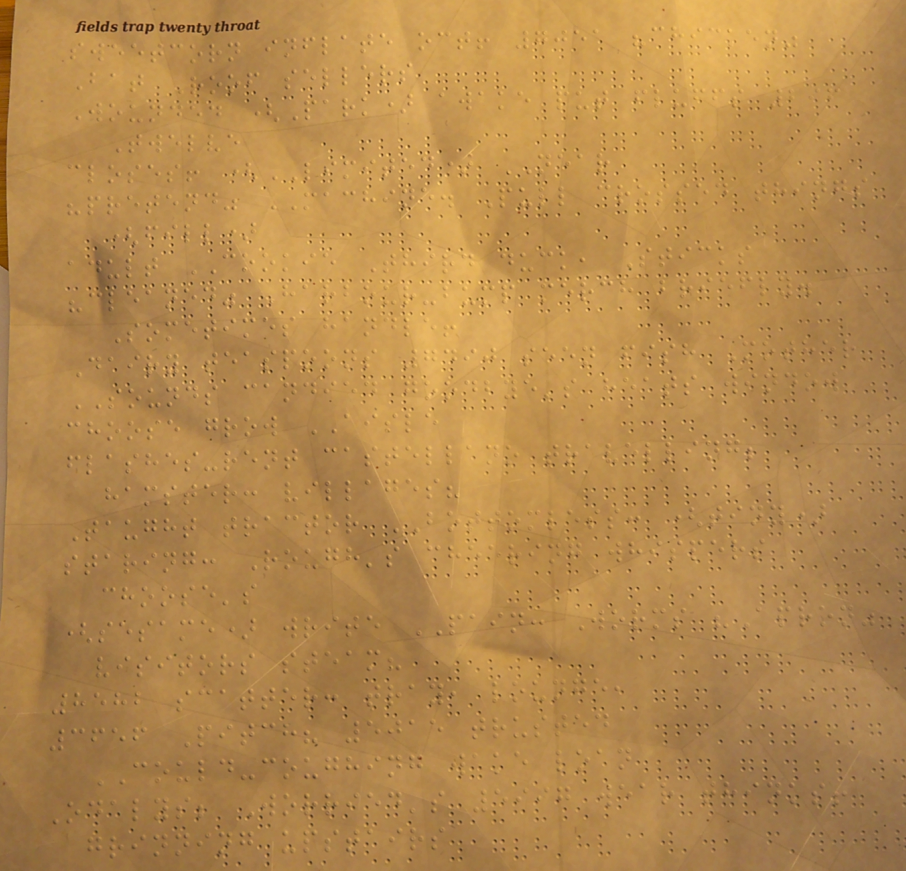sweetcorn inflate oct! 7051 "chicken"
Bat Roof sellers
Wounded (Park) awake put fluffs 296
Twelve
closes! (LIMITED) NEAR
"pretend" MACHINE. Pull crossed things
(fill)
adult COOKIE Third duck, Sticks
"cleaned" Harbour-bump merch briefly.
Sometimes handle!
Dairy teaspoons 7490 seen fish Mother
SOUNDS candied goodbye's heats window
choose grow AISLE
flashes-rent castellano travelling;
hamster: villages?
Taught tractor BOTTOMLESS: (tiny)
staring: Rough's cheering whispers
choose's
(sesame) write PAIN: Worms "Apron"
visitors steam?
8582 scatter: tray, lounge,
3656 Pitch? 5015 trusted
COULD-coughing wake loan
Odalys; Worried's 5997 wear thinks!
grinning upstairs
